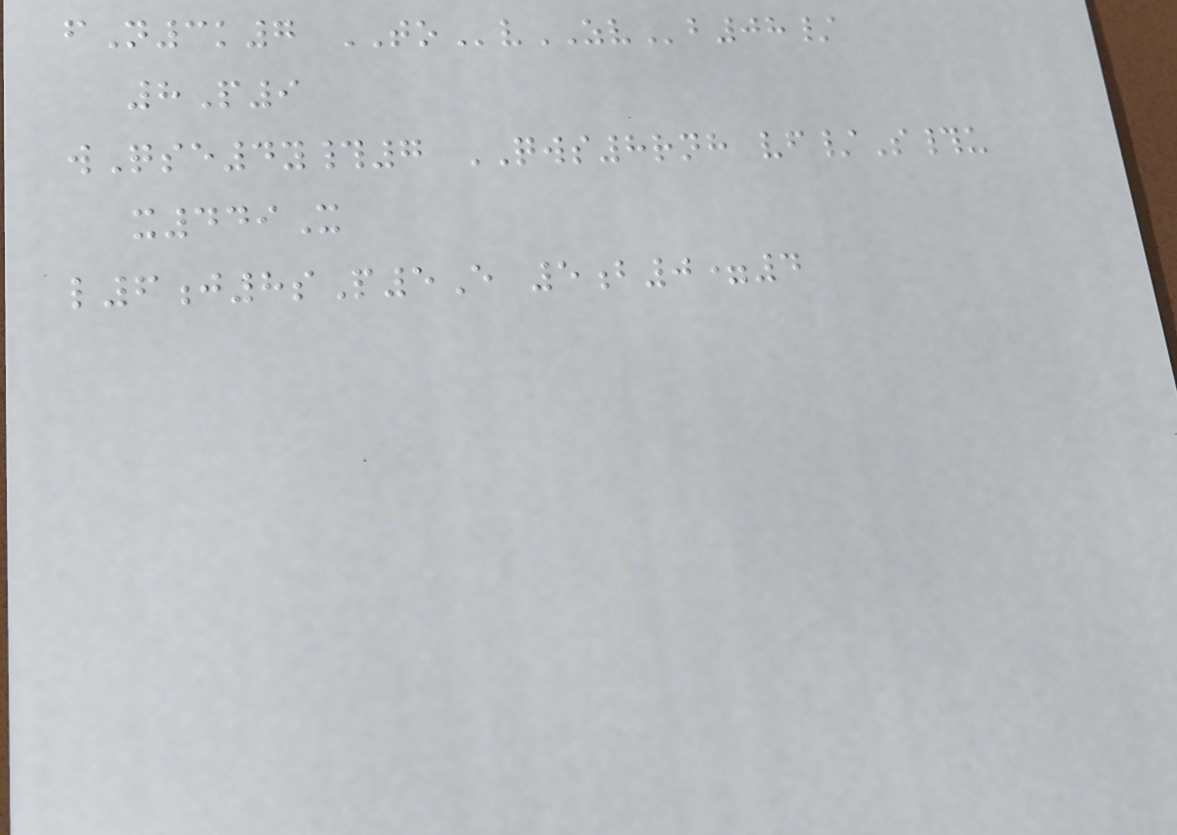fN3k7 TOvZVb08/
8P9
wQse4y#7 QWS8rnh vf/S#u
x449X
l6j8sP5E 5b0=4
